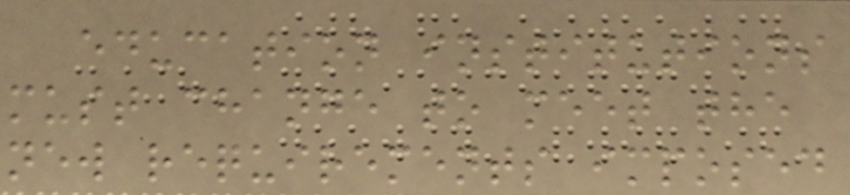education institutions
must change to meet the
new requirements imposed
